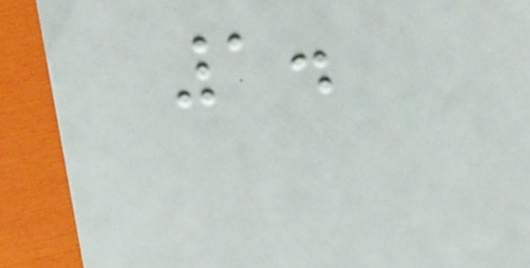1.
